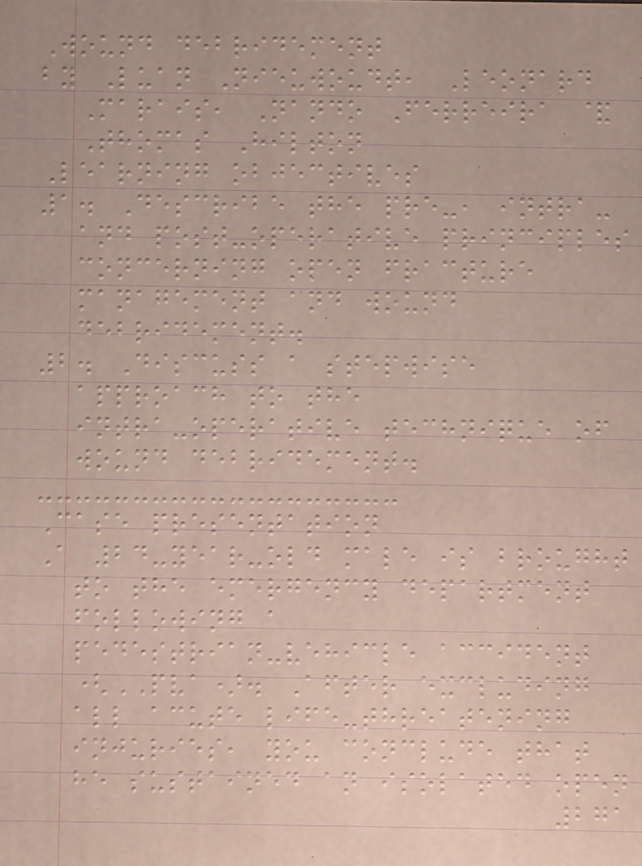Wound debridement
by Luan Nieuwoudt, Leonard
Marais, Nando Ferreira &
Thomas Hilton
Learning objectives
1. Describe the pre-, intra-
and post-operative principles
concerning open fracture
management and wound
debridement.
2. Discuss a stepwise
approach to the
intra-operative technique of
wound debridement.
Case presentation
A 24-year-old male is brought
to the emergency department
following a
pedestrian-vehicle accident
(PVA). After excluding
all acute life-threatening
injuries, you conclude that
he sustained an isolated open
271
